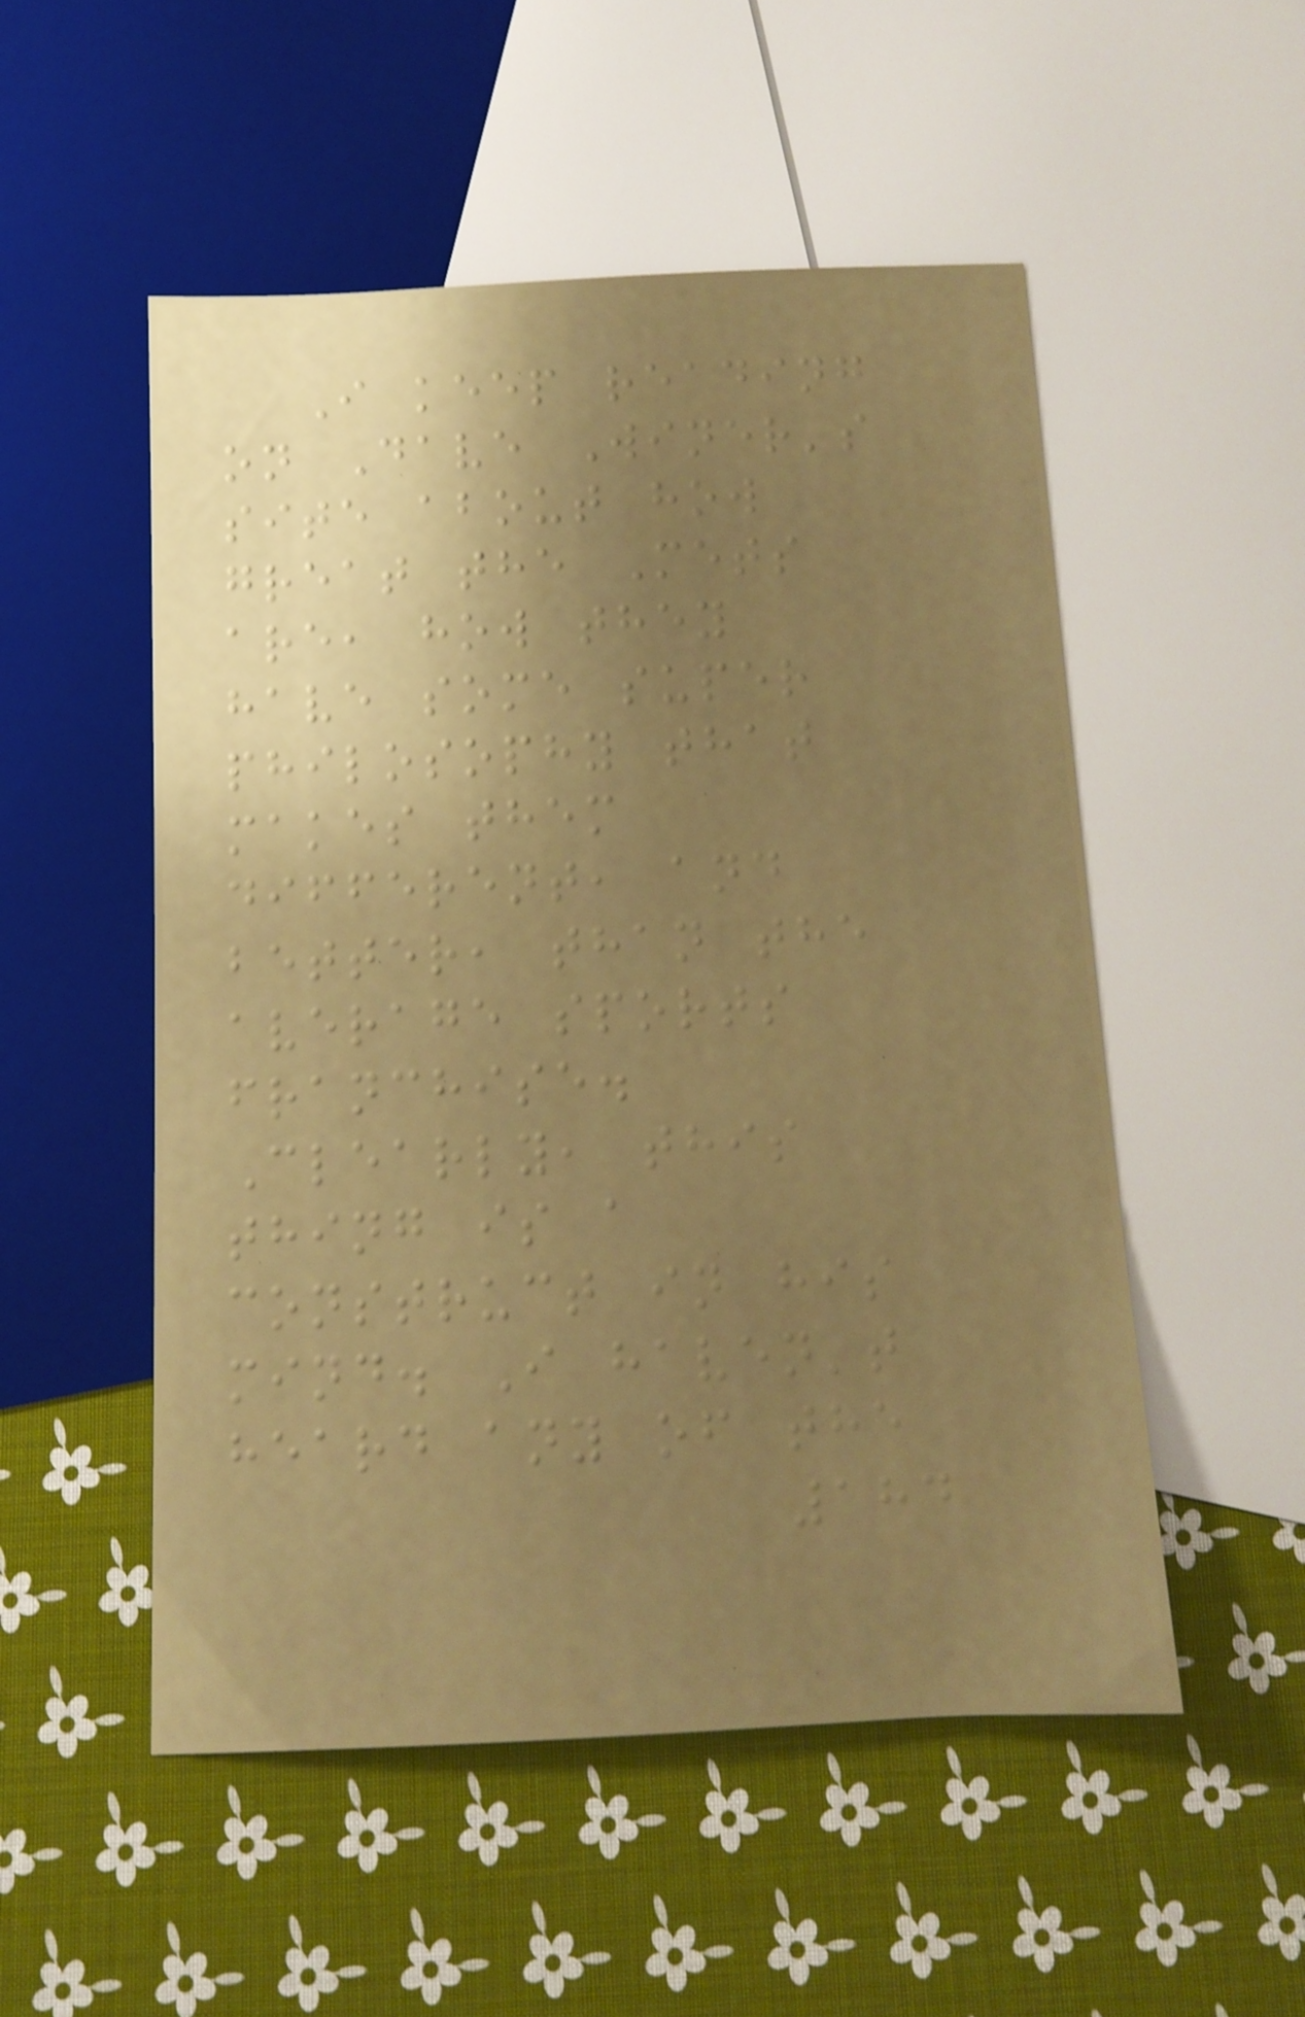I keep reading
on Dave Winer's
site about how
great the Mets
are, how they
have some super
philosophy that
makes them
different, and
better, than the
average sports
franchise.
Clearly, this
thing is a
construct in his
mind. I haven't
heard any of the
184
